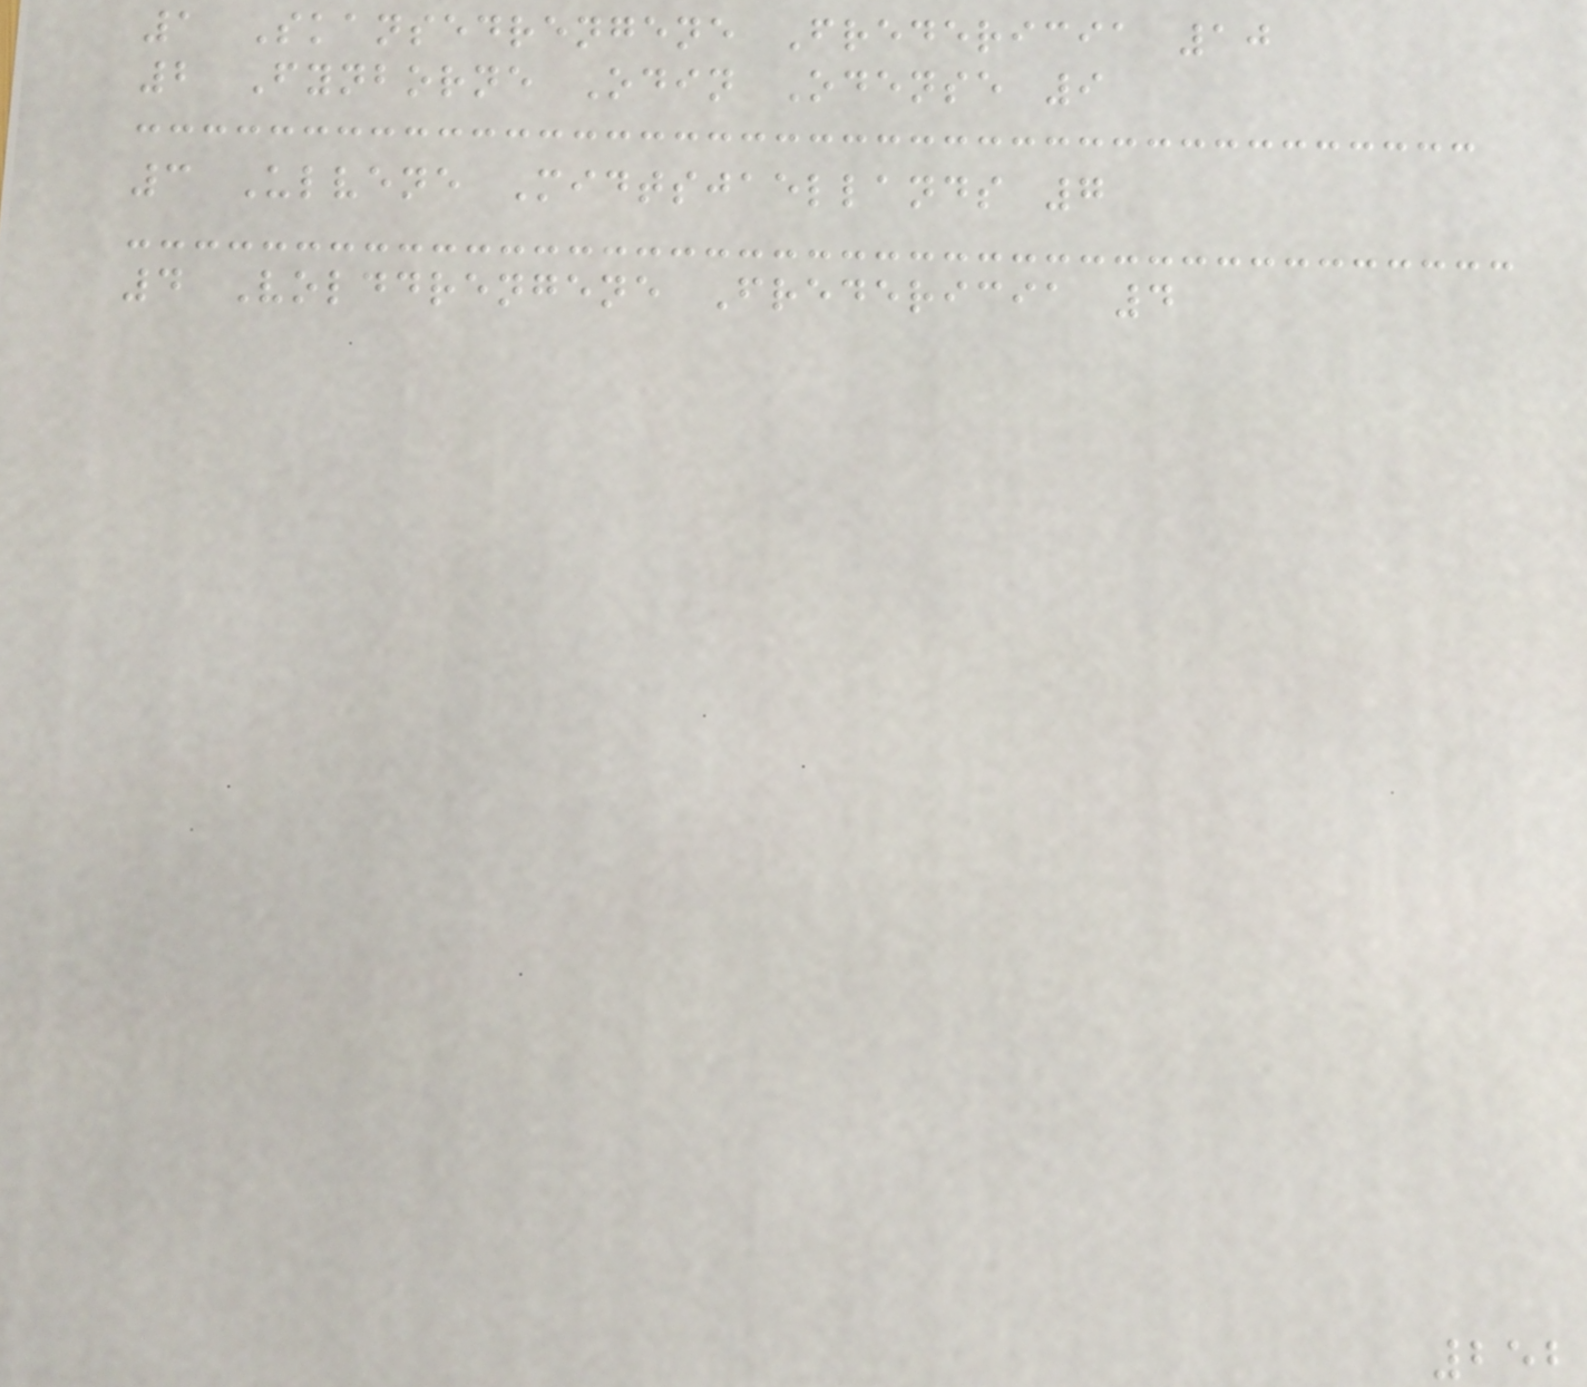1 Skansedrengene Fredericia 10
2 Fynborne Odin Odense 9
3 Ulvene Midtsjaellands 7
4 Volddrengene Fredericia 4
252
